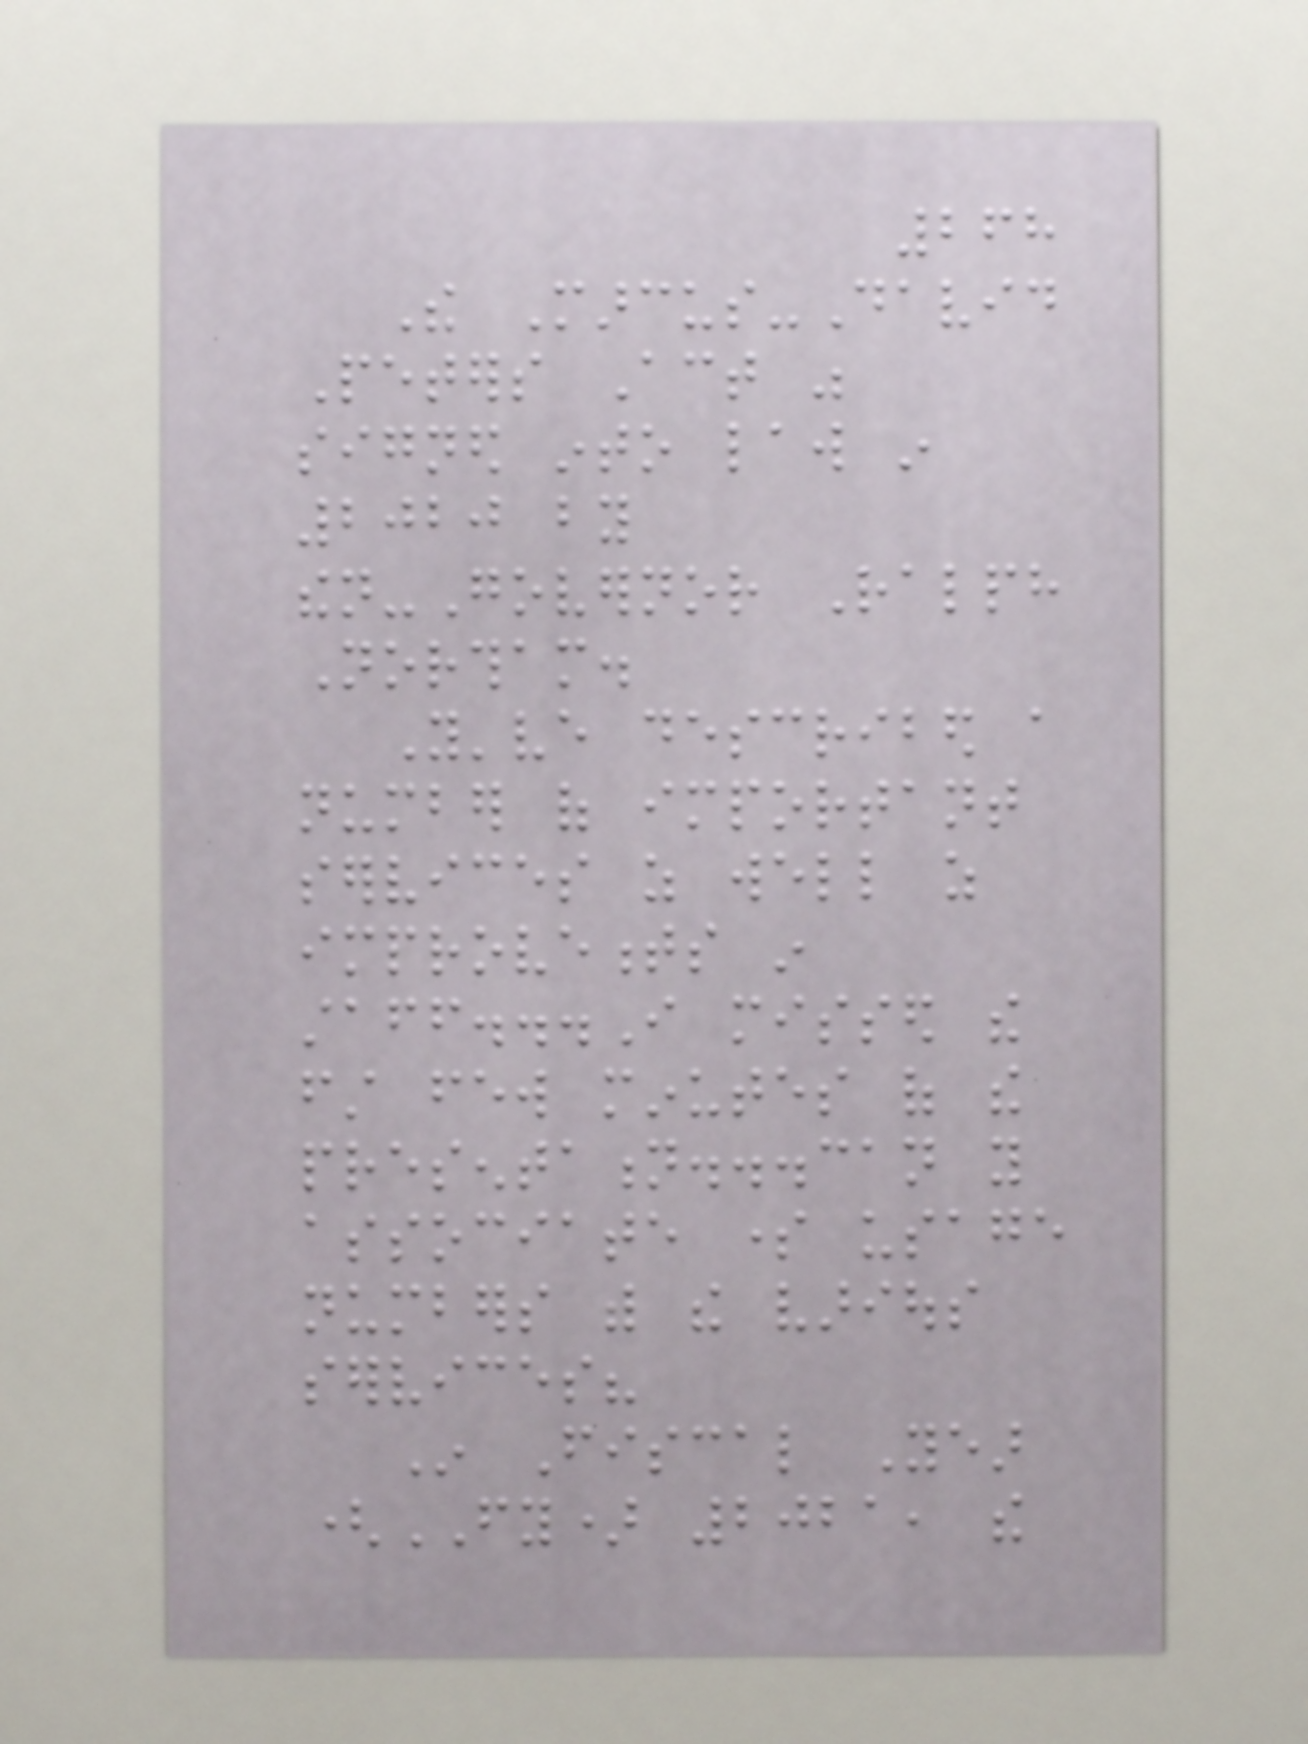268
The Marcus-David
Peters Act was
signed into law in
2020 by
then-Governor Ralph
Northam.
You've described a
number of important
services as well as
improvements in
staff...I missed the
first few minutes of the
presentation...can you
associate some usage
numbers with the various
services?
In Fiscal Year
(FY) 2021, the
